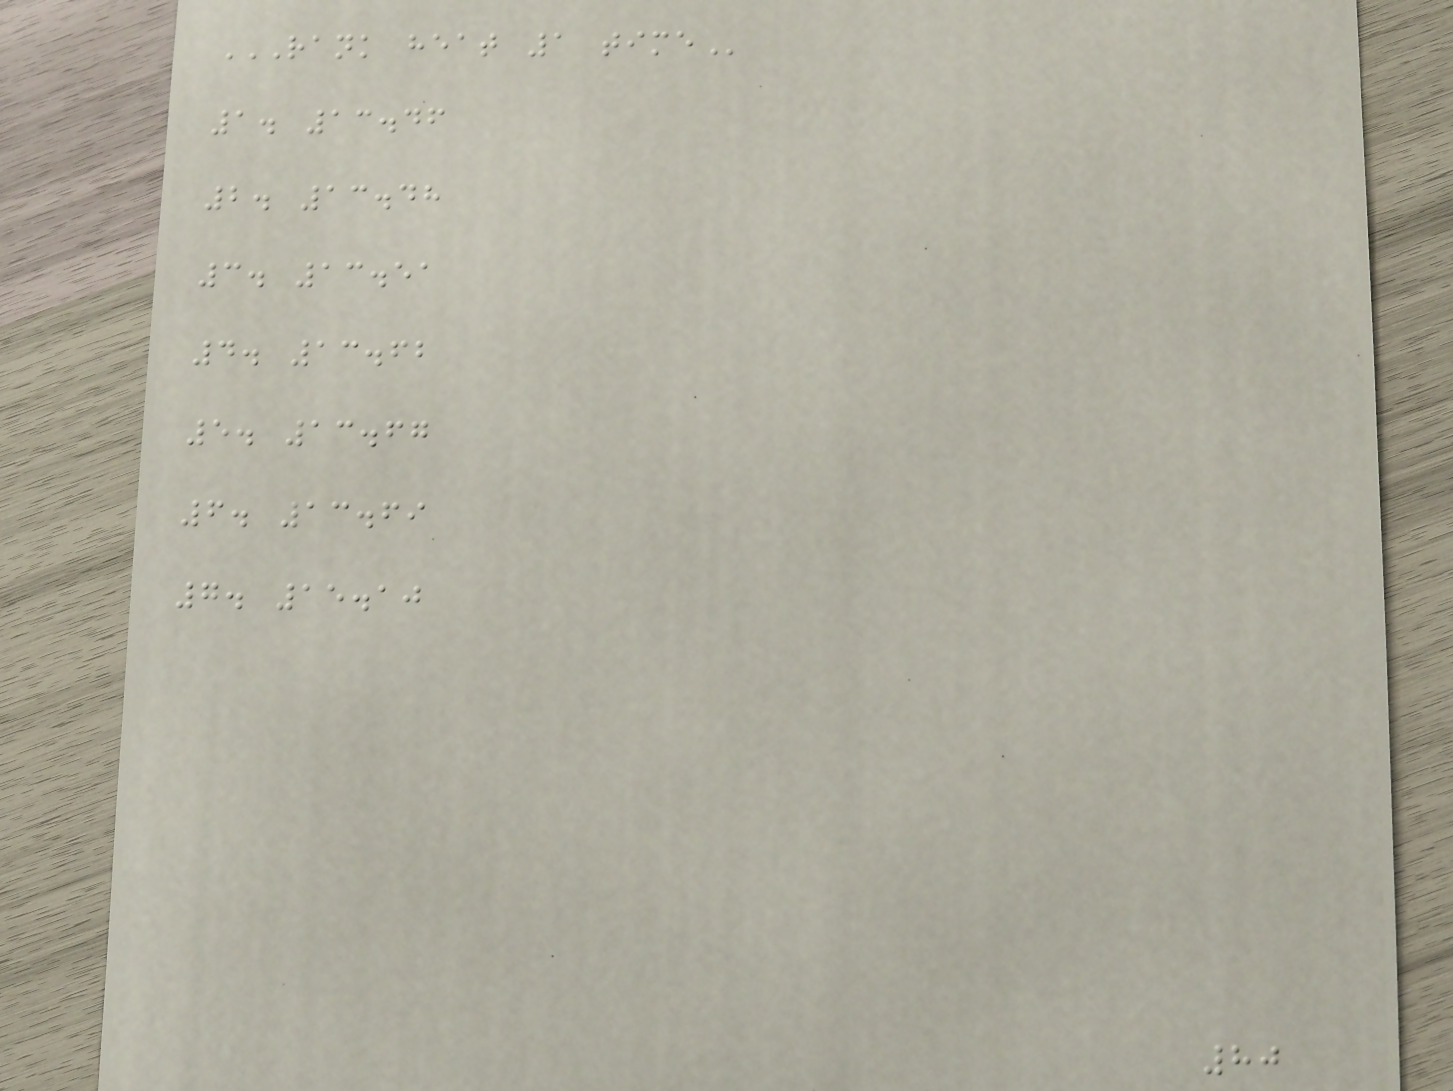RANK HEAT 1 TIME
1. 13.46
2. 13.48
3. 13.51
4. 13.62
5. 13.67
6. 13.69
7. 15.10
80
